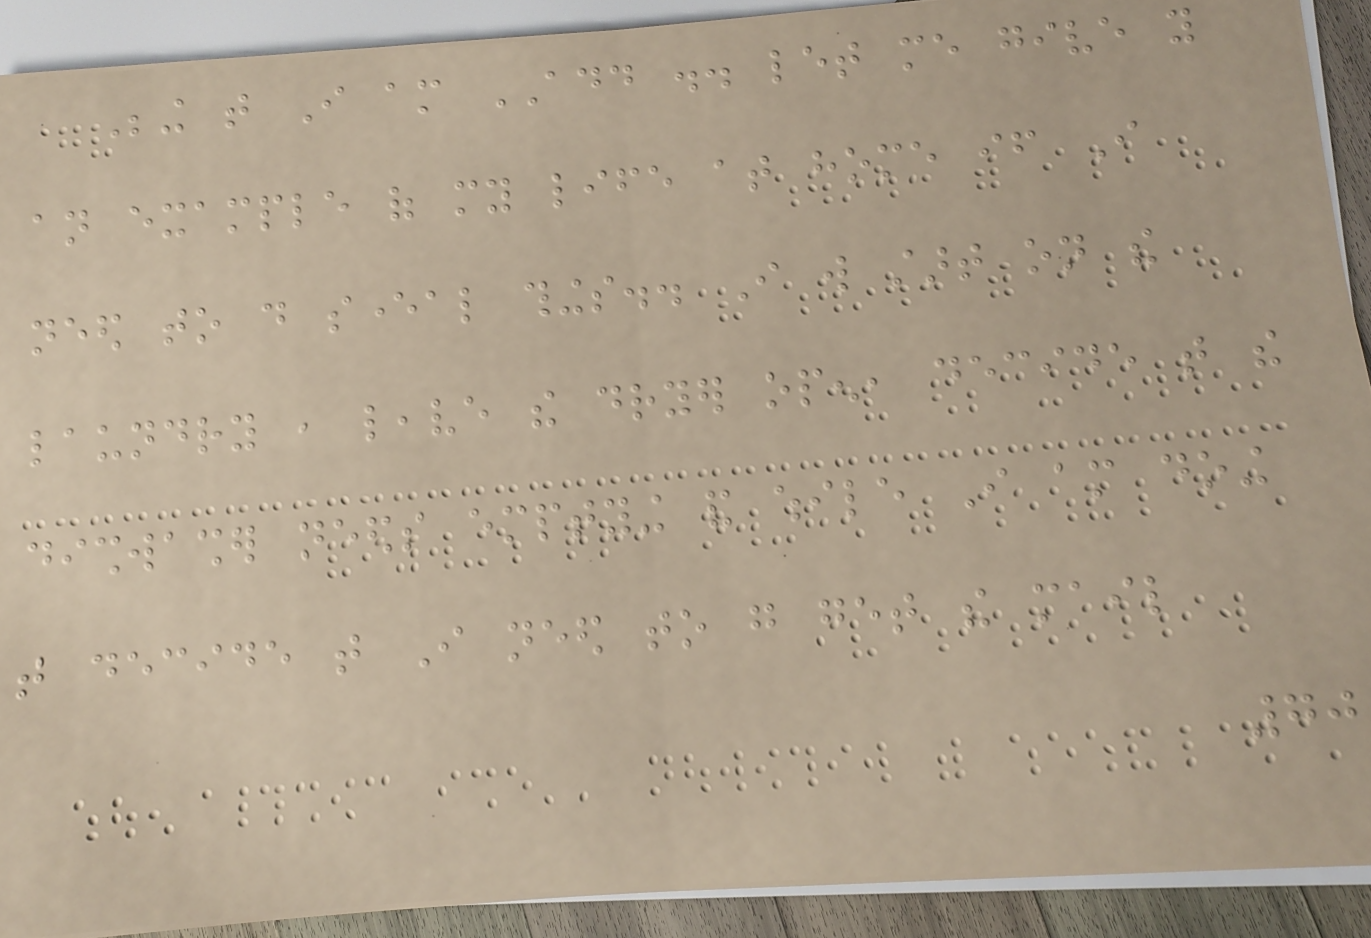Being that I am ADD .. let me give you
an example of my life at home if I
need to do several things.. I will start on the
laundry , leave the dryer open, decide that the
dishwasher needs emptying and while I am doing
that decide that I need to go get the mail
70
